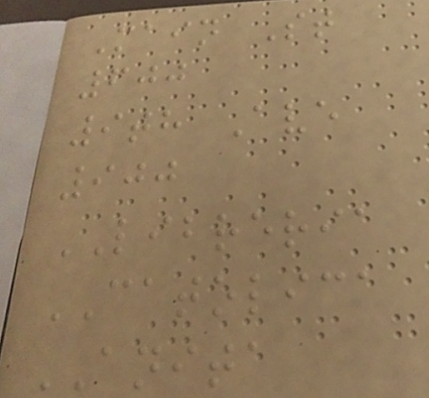Main St
600
9th Ave
900
LIBRERIA
CATOLICA
ANITA
